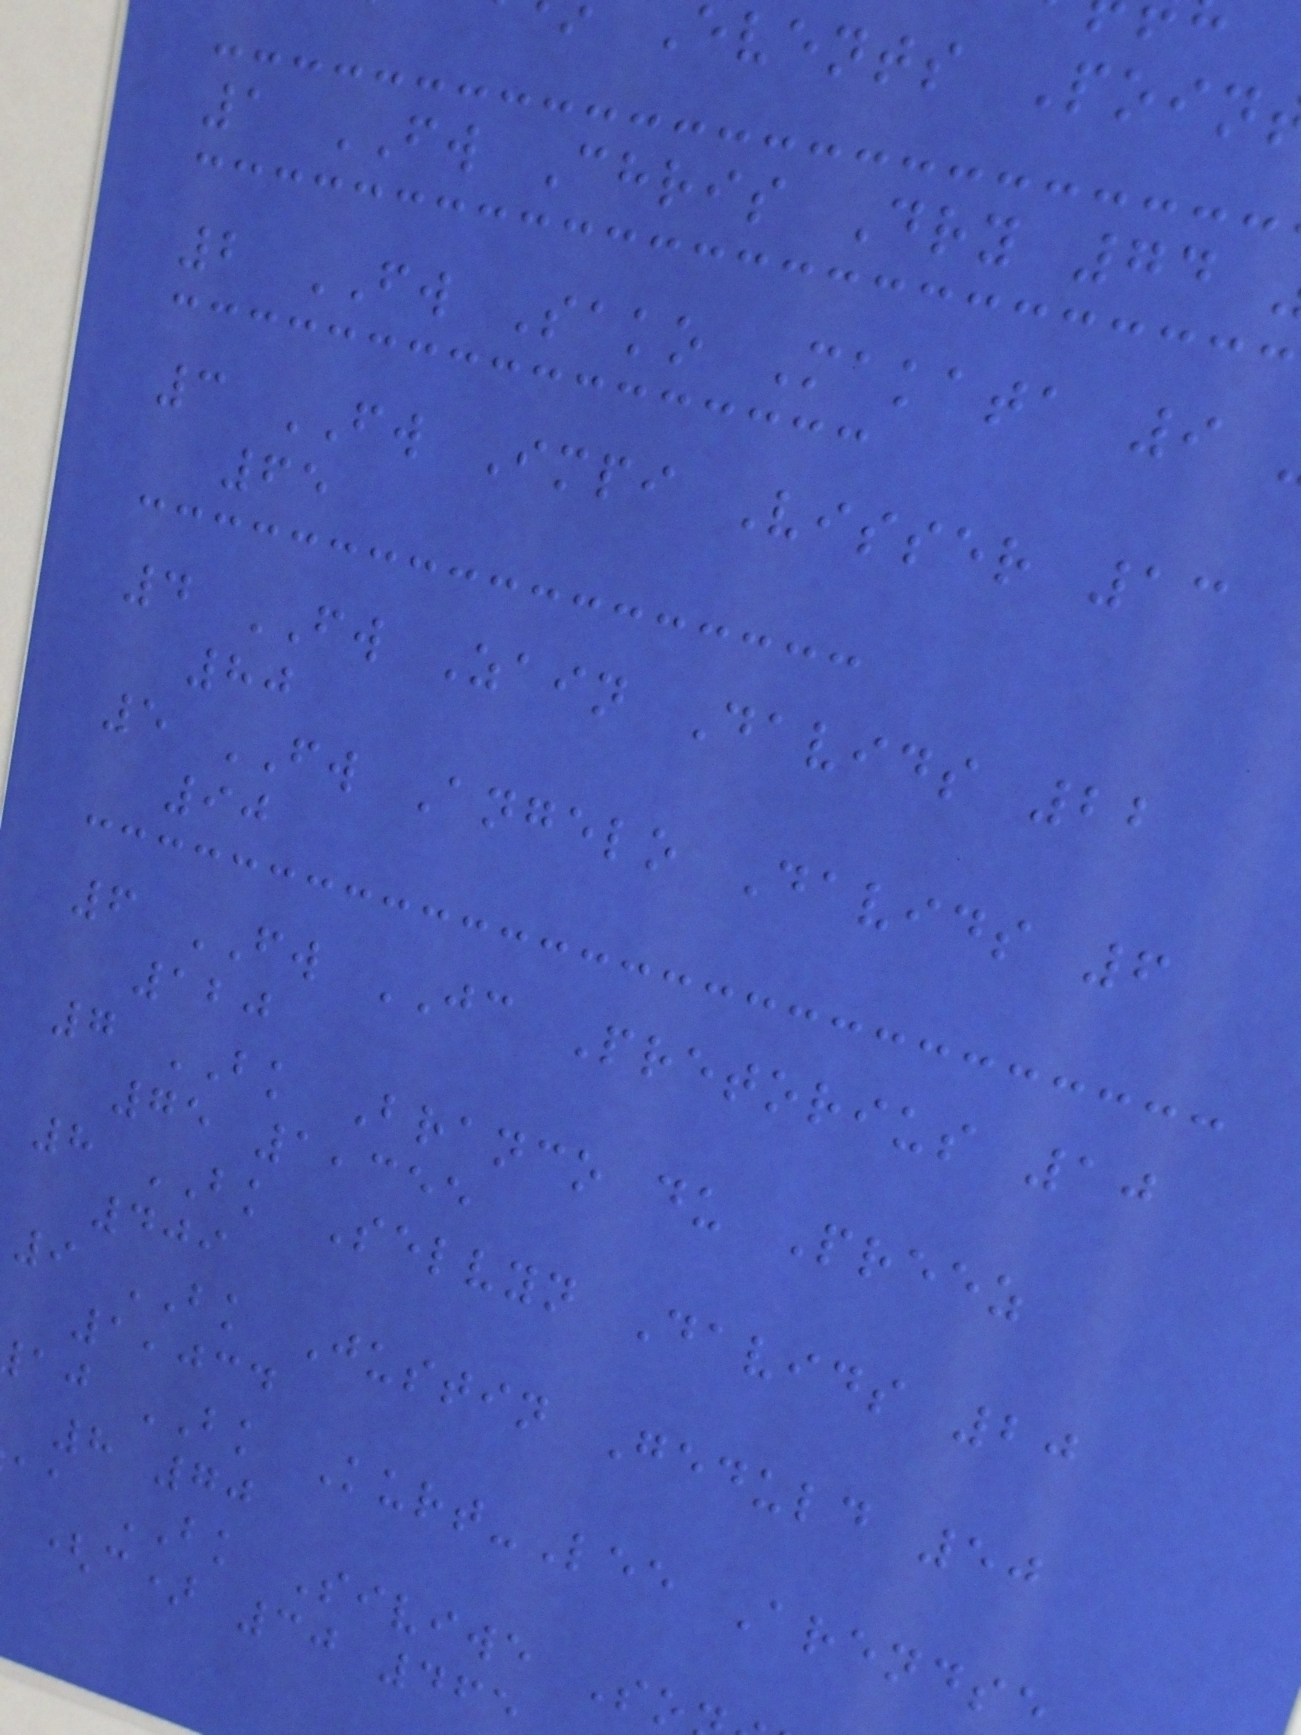events Poin
1 FW Chris Dry 74
2 FW Sako Makata 9
3 FW Impi Visser 13
65
4 FW Zain Davids 22
80
5 FW Angelo Davids 6
90
6 FW JC Pretorius 10
120
7 BK Branco du Preez
75 1,355
8 BK Selvyn Davids 20
409
9 BK Justin Geduld 50
1,034
aj BK Kurt-Lee Arendse
8 70
aa BK Siviwe So
(c) 30 465
